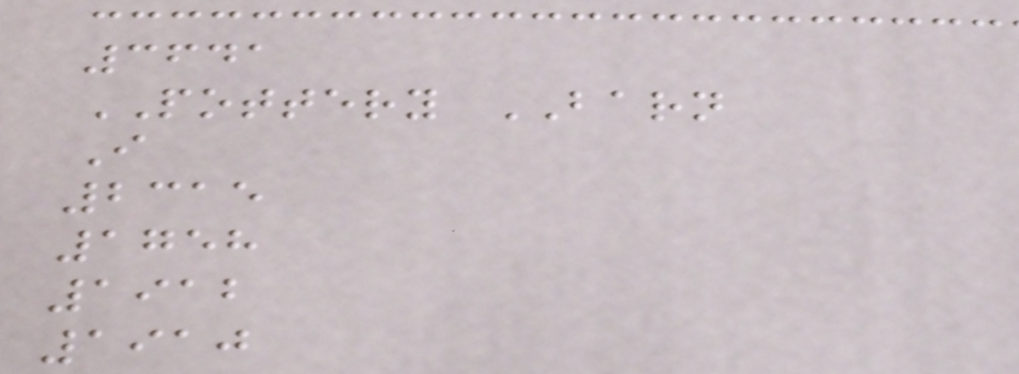3641
POTTERY BARN
I
2315
1758
1912
1910
